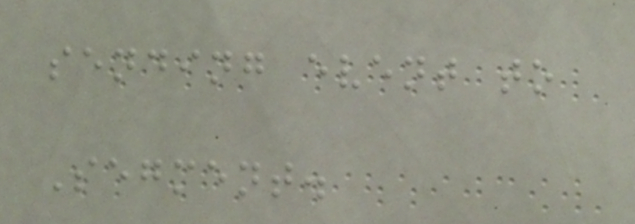sending event to
Segment.
